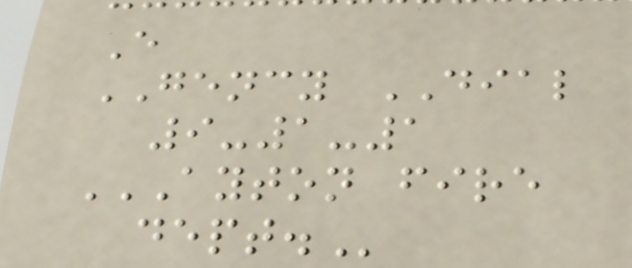E
GENCY DIAL
9-1-1
AYTON FIRE
DEPT.
